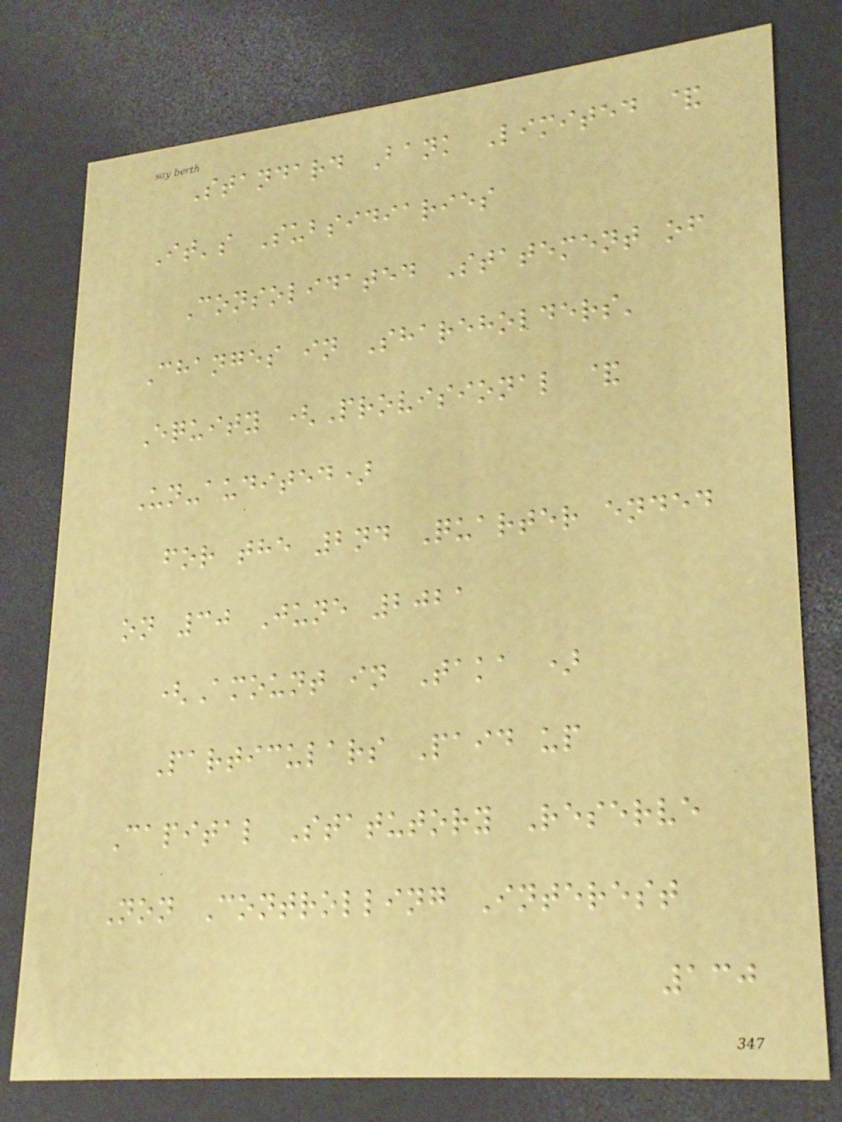Standard Bank Limited &
It's Subsidiaries
Consolidated Statement of
Changes in Shareholders'
Equity (Provisional &
Un-audited)
for the 2nd Quarter ended
on 30 June 2021
(Amount in Taka )
Particulars Paid up
Capital Statutory Reserve
Non Controlling Interest
130
